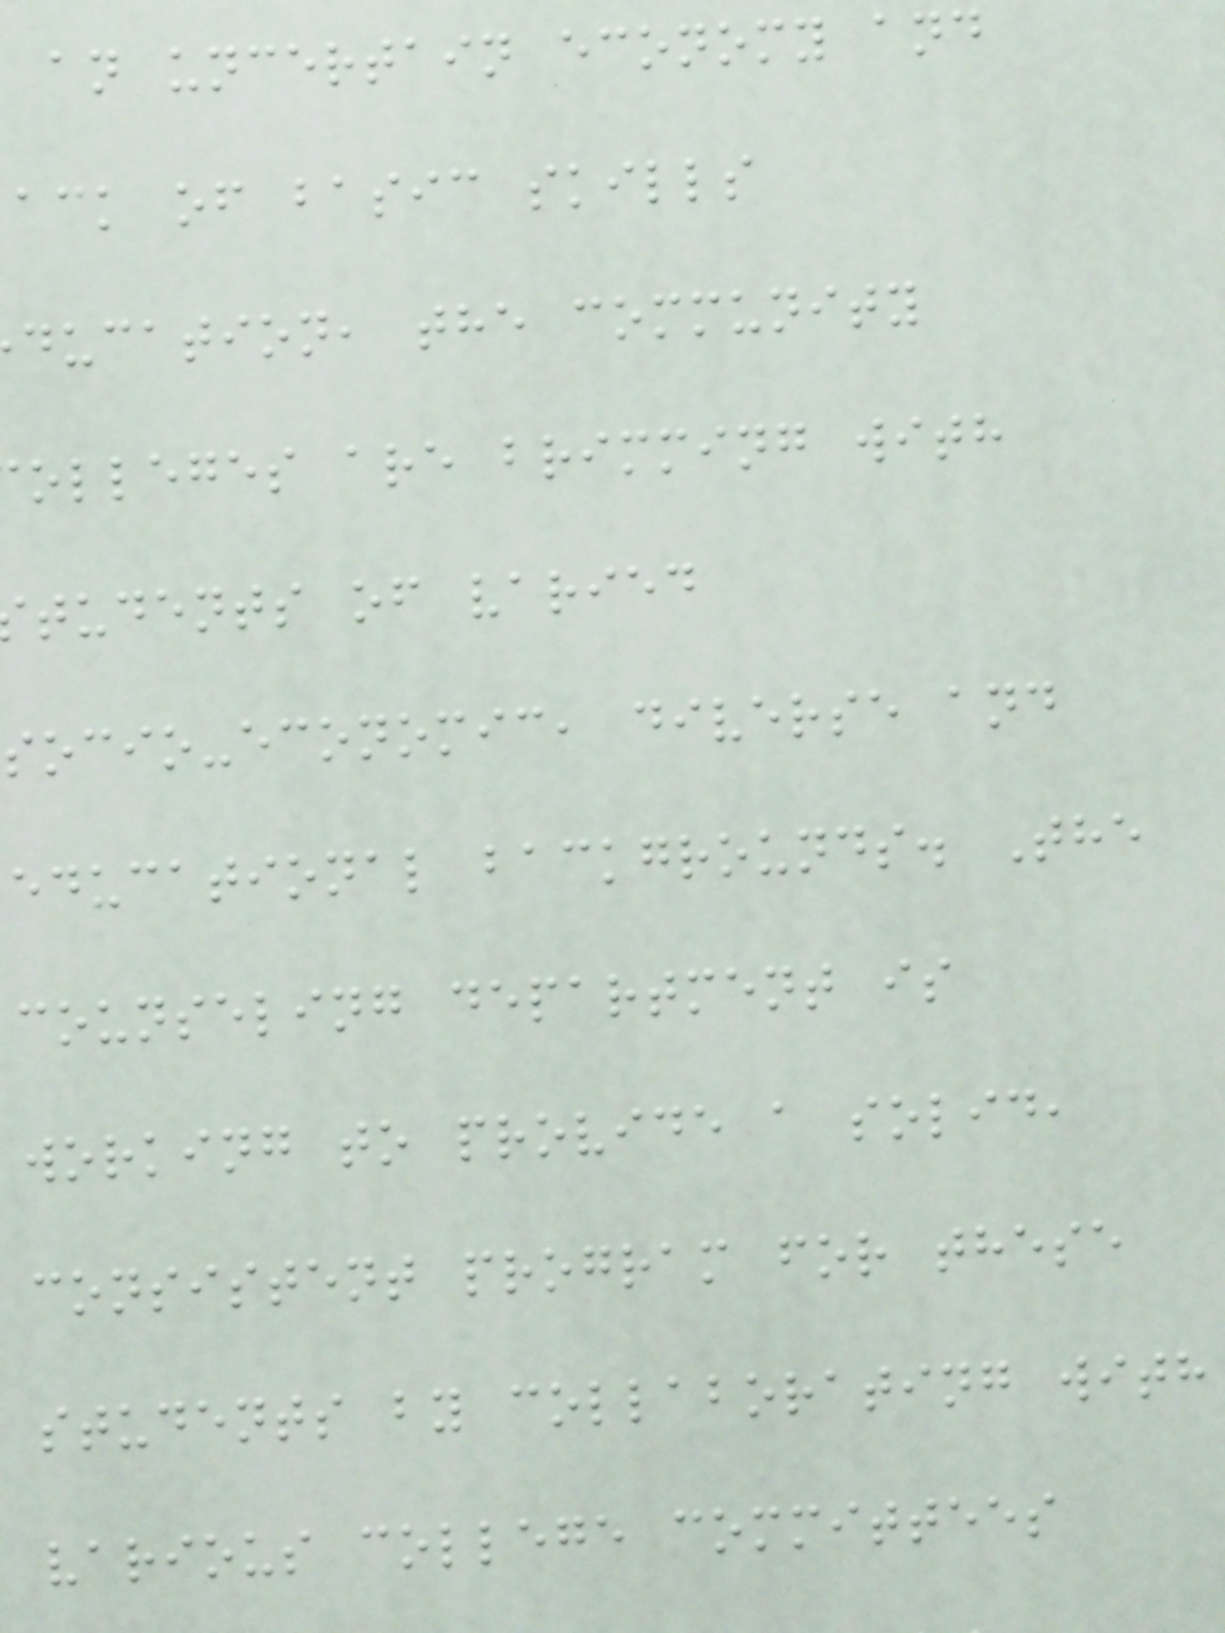an uncertain economy and
ack of basic skills
ducation, the community
olleges are brimming with
tudents of varied
socio-economic, diverse and
educational backgrounds. The
counseling department is
working to provide a solid,
consistent program for these
students by collaborating with
various college committees
